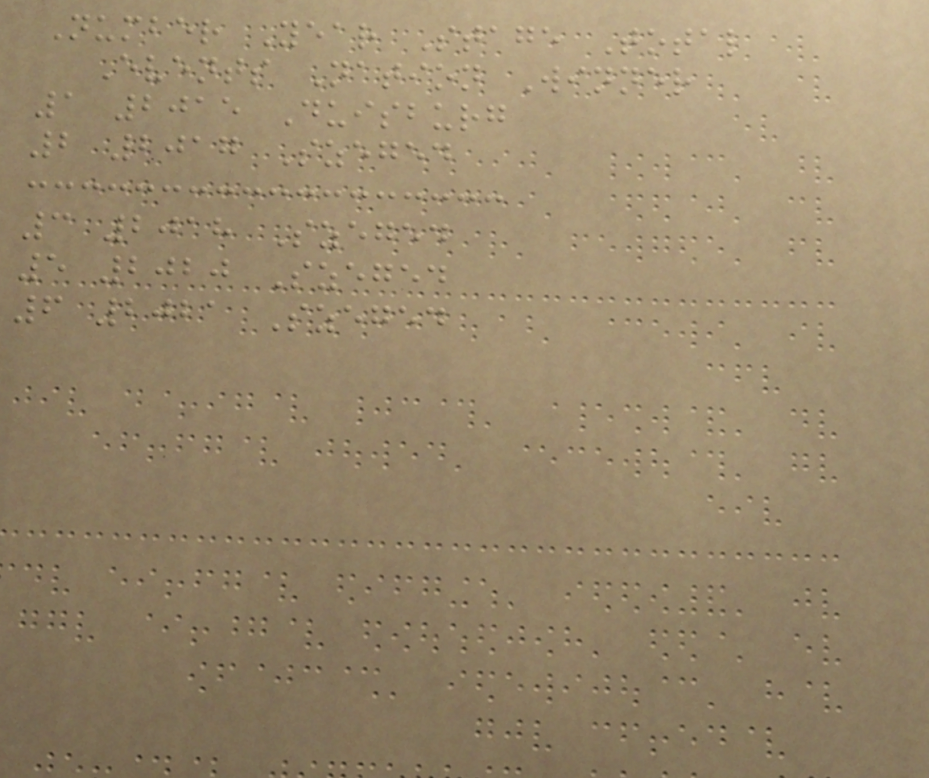Number Year Stage Total
Events Nation Winner
1 2015 Duisburg
2 2017 Szeged
3 2018 Szeged
5 2020 Szeged
6 2021 Szeged
